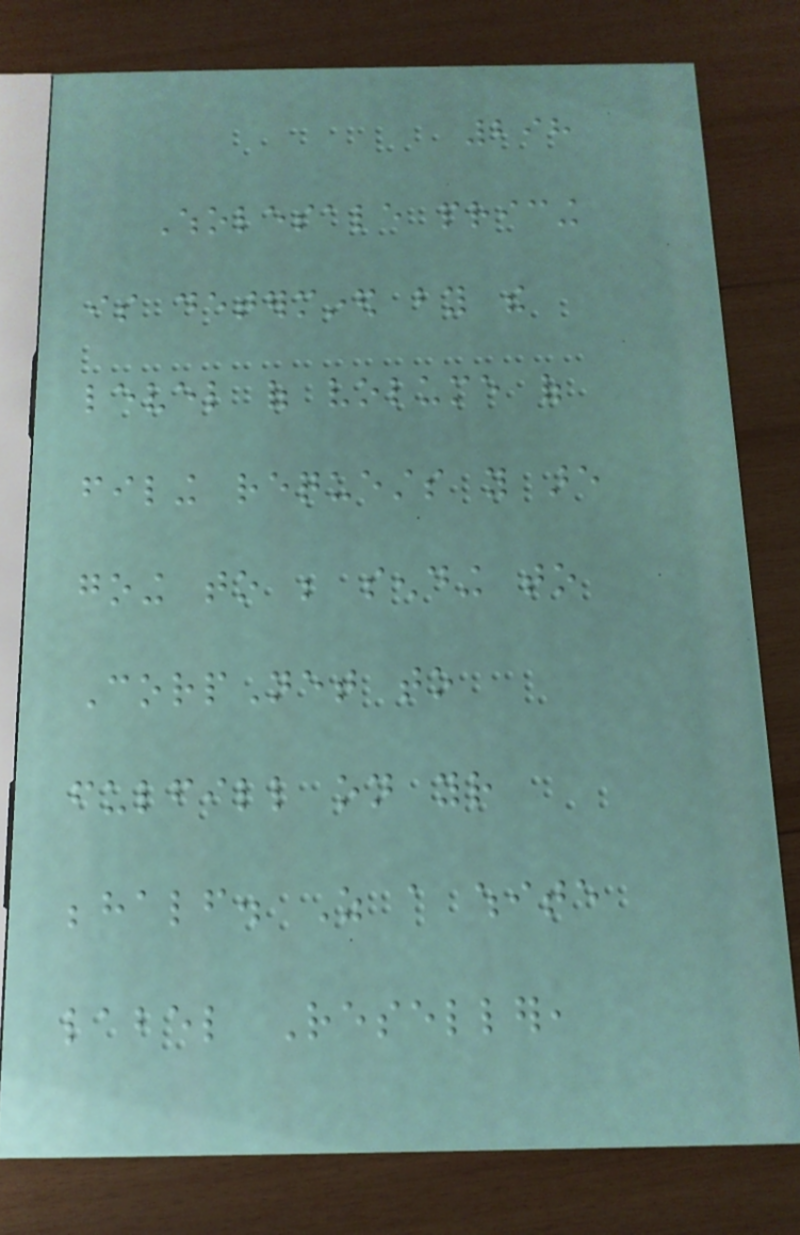298
Wholesale pricing
is determined by the
level of volume of
filing requests you are
going to be sending to
CorpNet to
fulfill on your
behalf. As a white
label Reseller,
